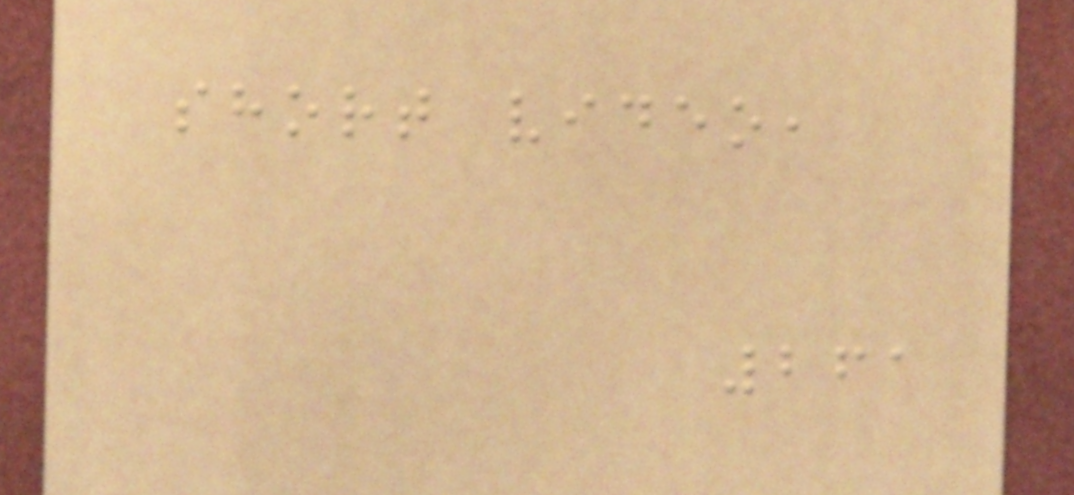short video,
261
